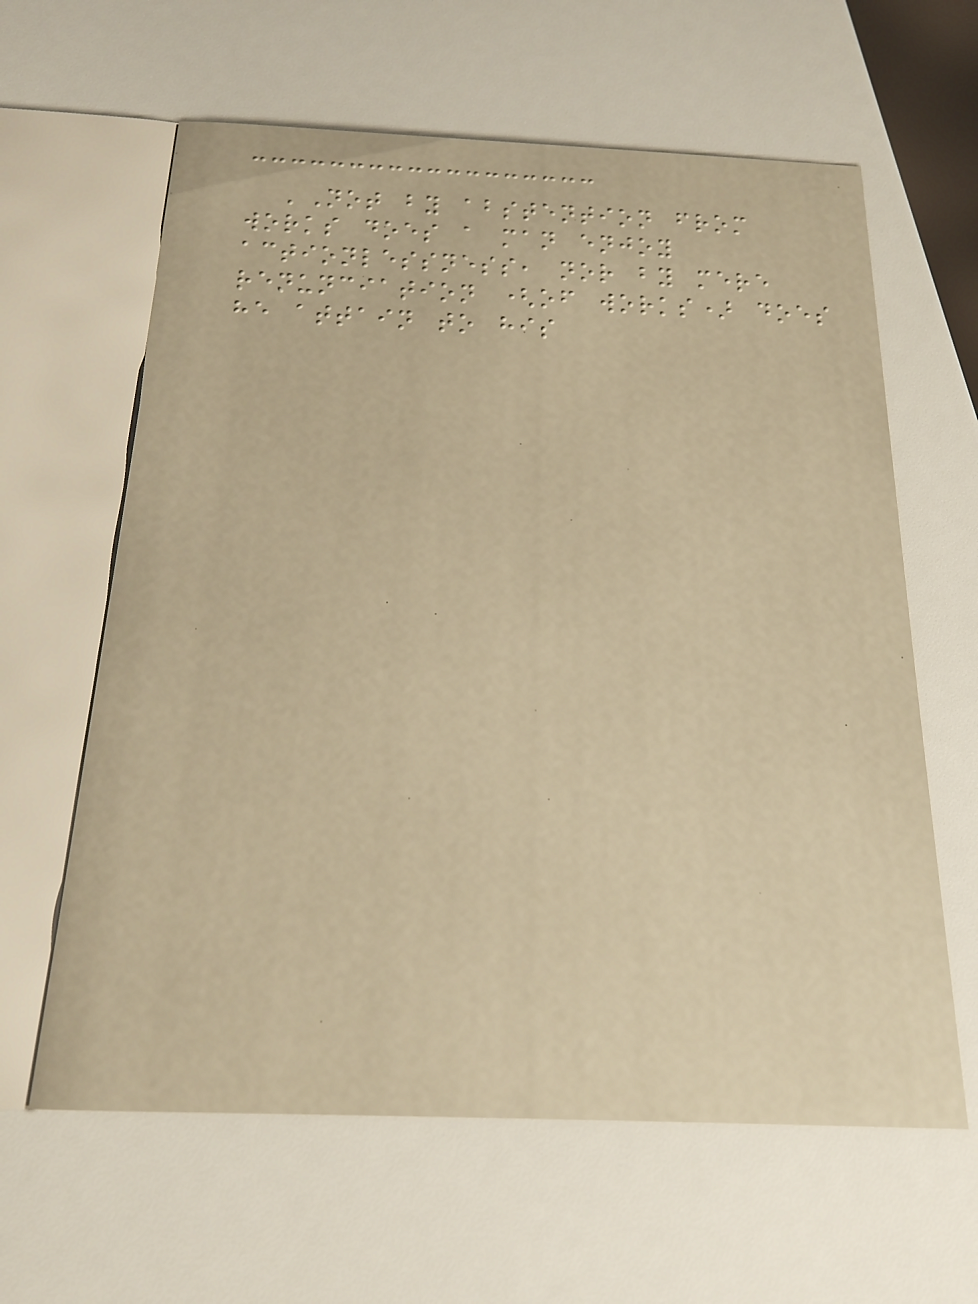'Not by abstention from
works does a man enjoy
actionlessness, nor by mere
renunciation (of works) does
he attain to his
